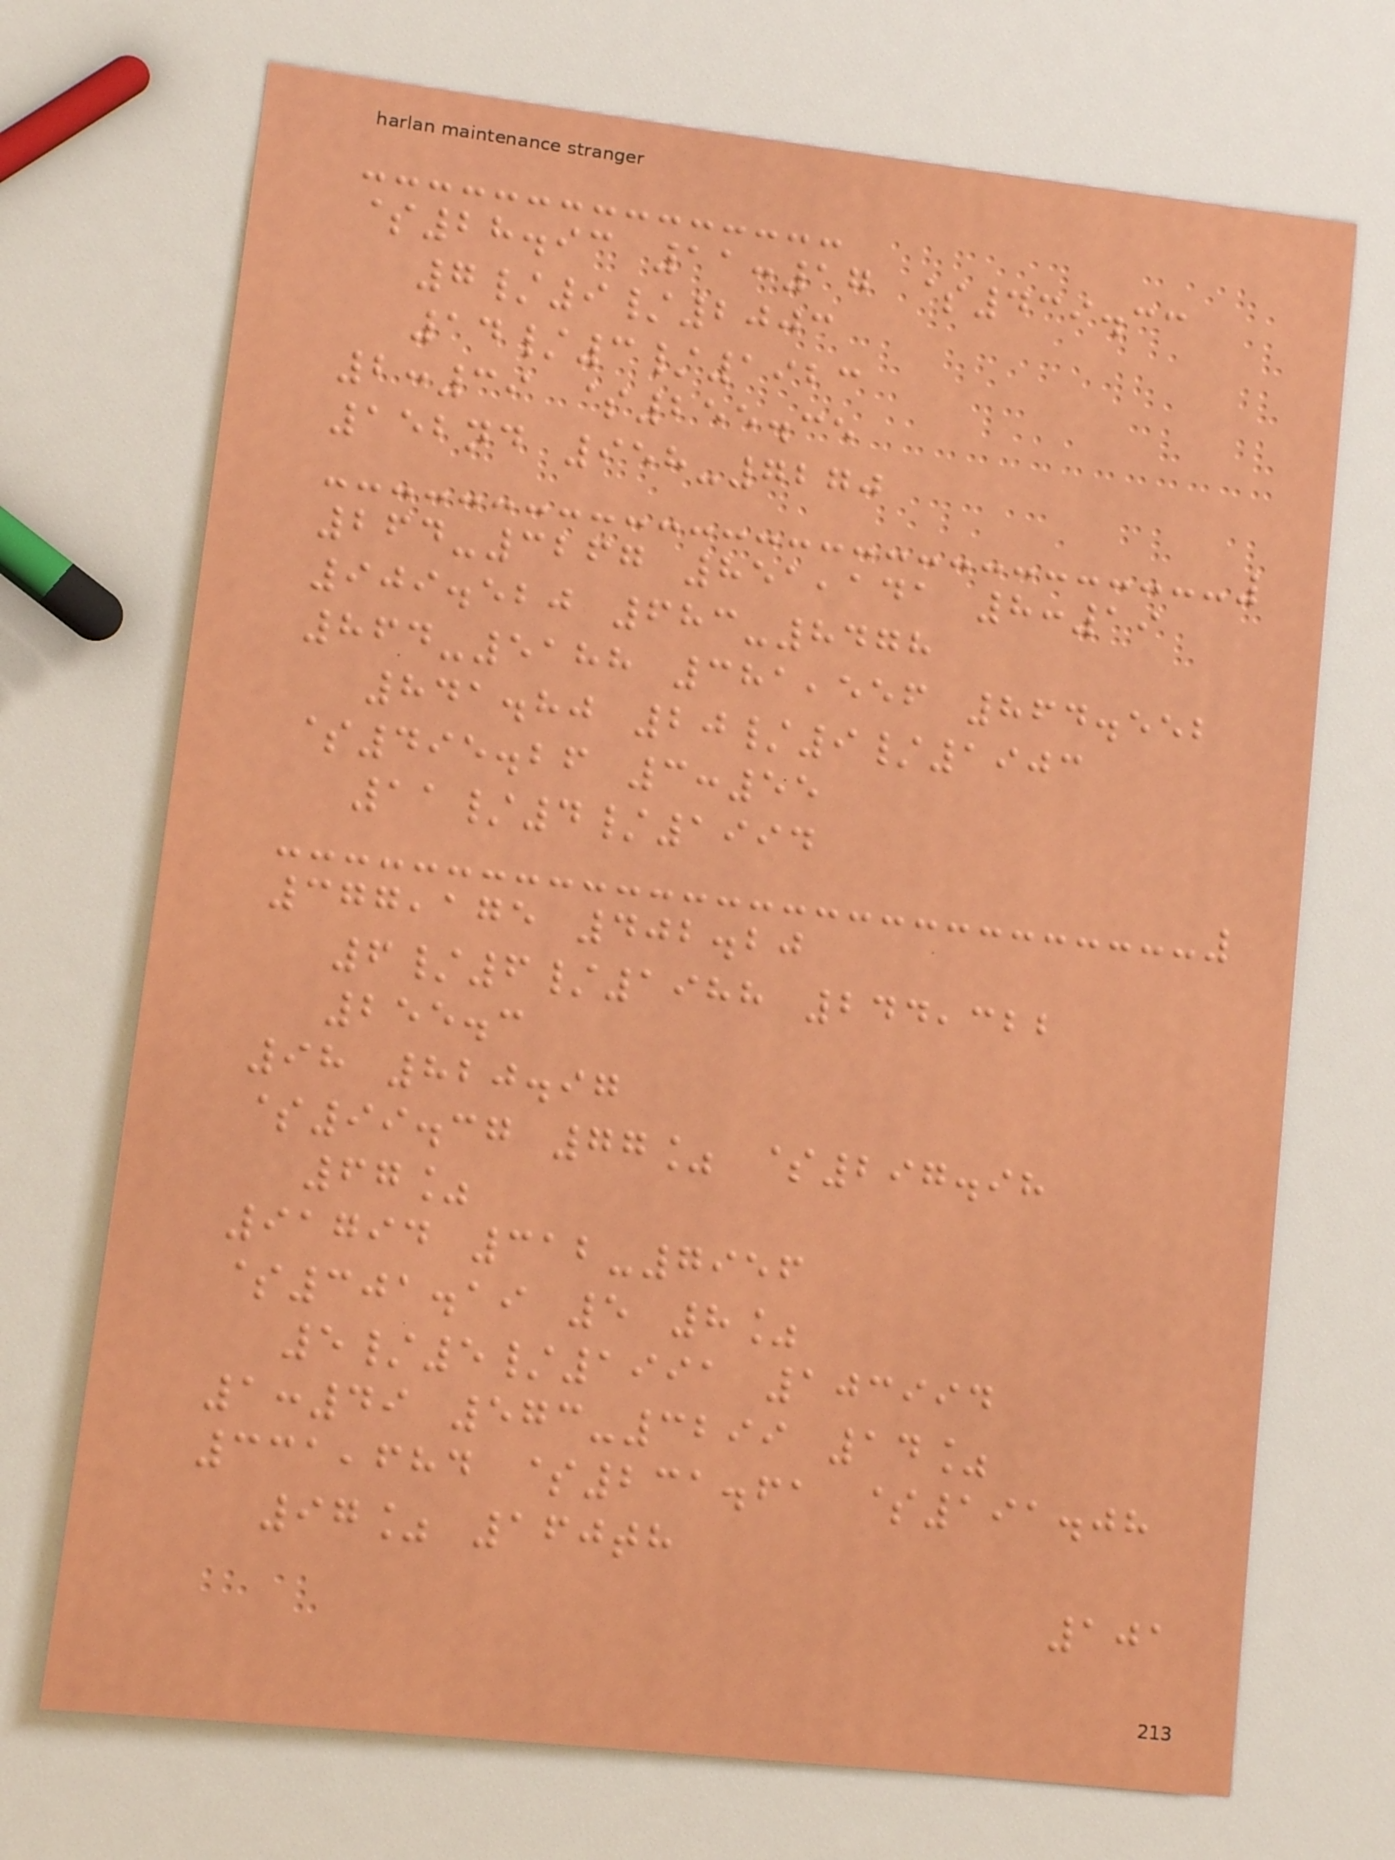$28.93 11:17 $439.33
7/9/2003
14/3/1923
2:39 $255.35
152nd 958-7270
264-3267 851,141 8:19
909.520 683-8478
864-5188 381,556 864.552
841.80 20/9/1903
$495.26 3:55
11/4/1994
377,175 402.20
6/6/1988 244,322
255.3
98 820.97
$99.37 77% $297.98
67%
91794 312-7956
$301.19 5 8%
5/5/1991 103994
1:49 573-3299 14%
331,684 $231.61 $191.08
97% 160th
101
